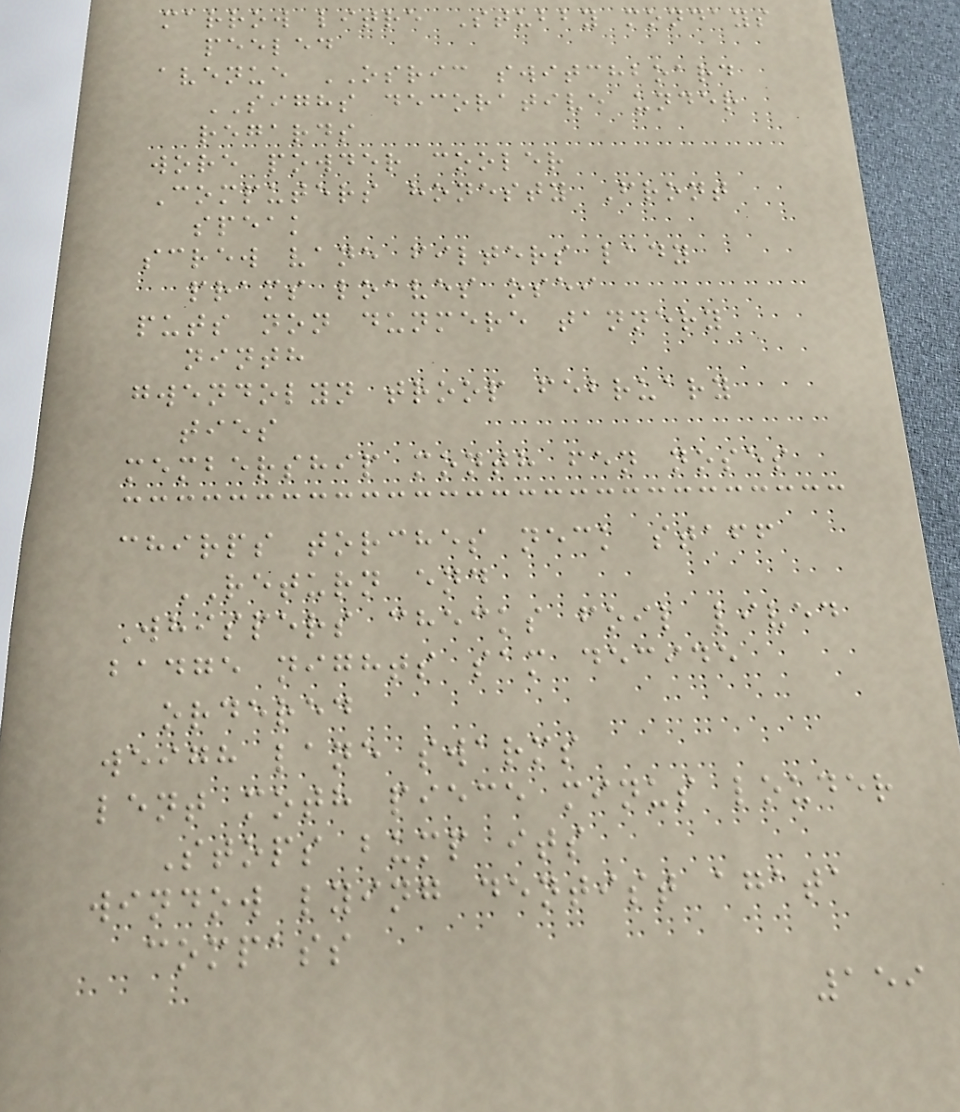marrow litre Stubby mondays
peeled
avenue OSRIC switchboard
SIGHS decorative under
regards
wore powder cooler
Computers honesty Front
speak
screw vane filters lady
prams loaves osei
puts non dunmere tannery
ninth
gwendolyn troop february
ties
membership month fen noses
chirps torches neck staff
RETURN end
Whispers checks foil lived
badge nights sam decide
ordered
weigh lane swarms
lent moth piece minus louder
Stops bump its
window lying dentist agata
compass
159
